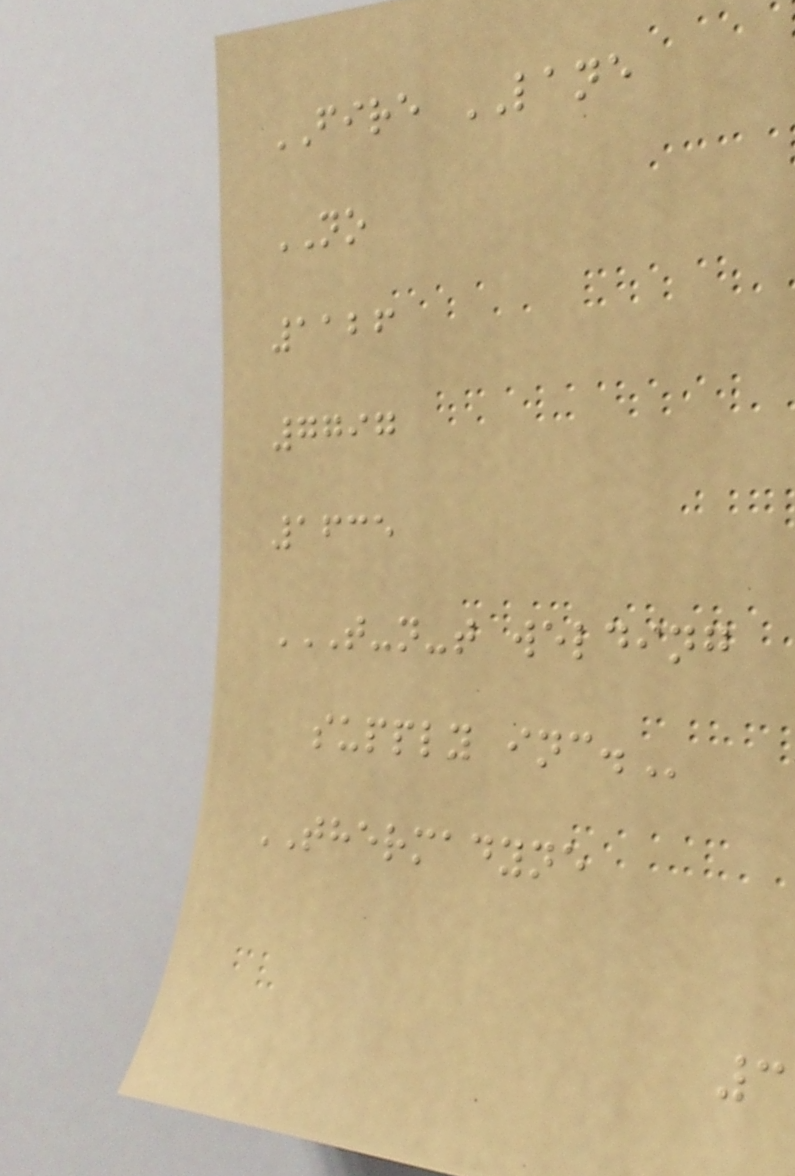FIRE LANE
NO
1126
7797
1635
T-N-T WELDING
SUPPLY INC.
THERMADYNE
3
